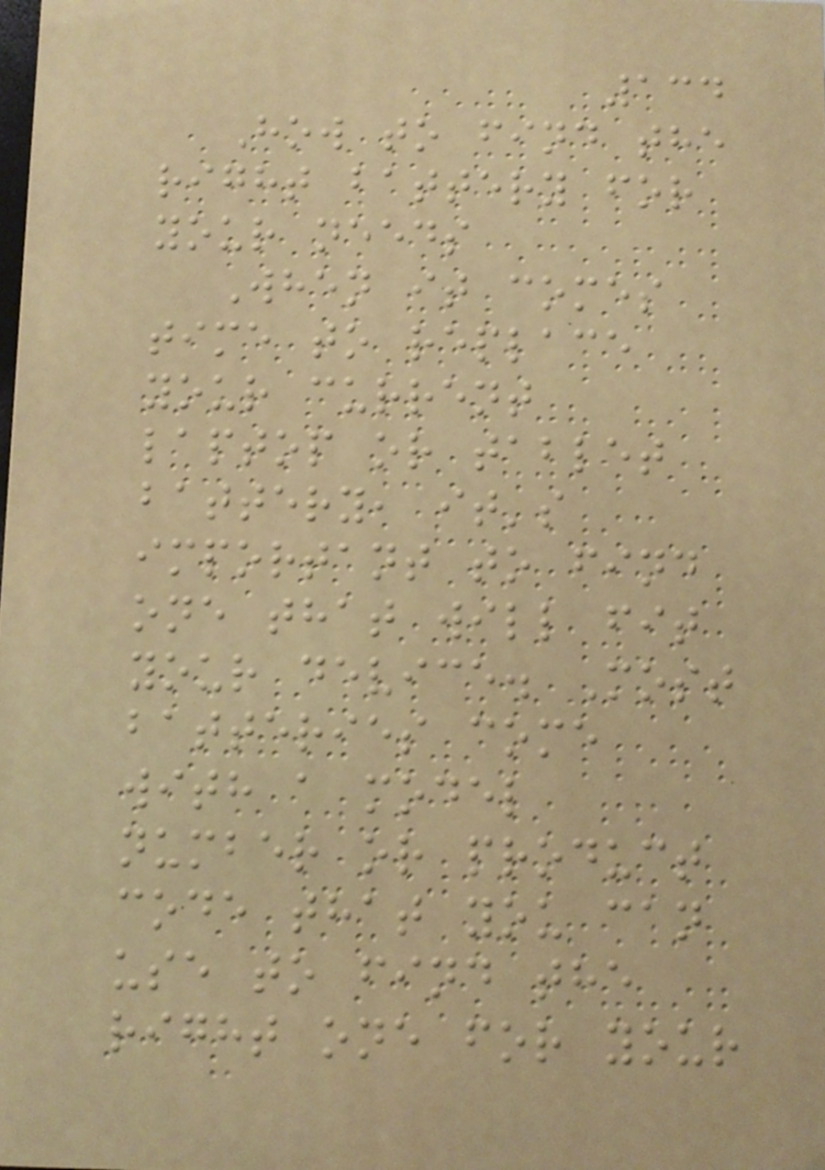134
How to find the
right battery for
your needs
When it comes
time to replace
your current
laptop or tablet
battery, it's
important to find
one that will fit
your device. Most
batteries come
with a model
number or product
code that you can
use to find the
right one for your
